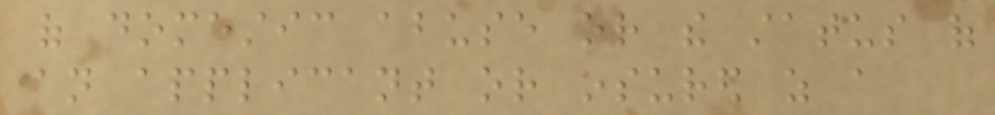of domestic abuse or the status of
an applicant or insured as a
